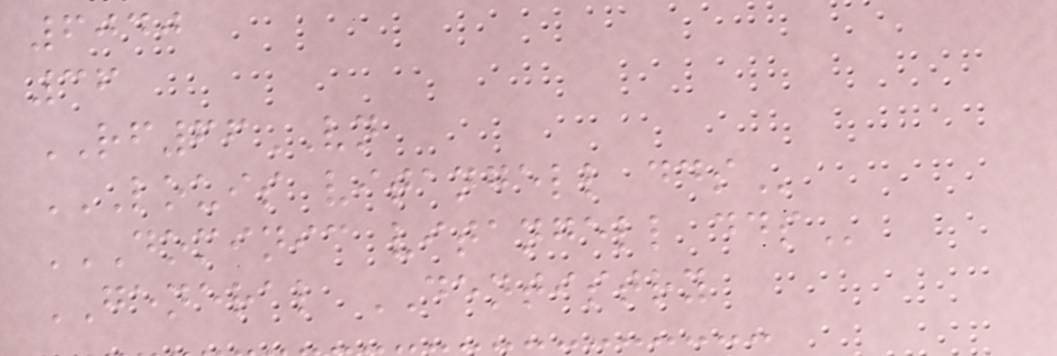6040
36
RF66VN
LOUIS VITANGELL DDS
DOMINIC VITANGELL DDS
GENERAL DENTISTRY
